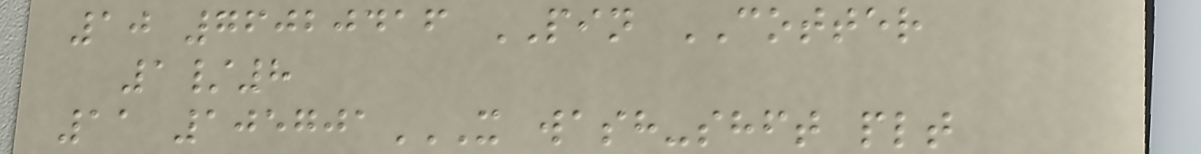10 76020416 PIN COTTER
1/8
11 105701X WASH-SHFT PLT
